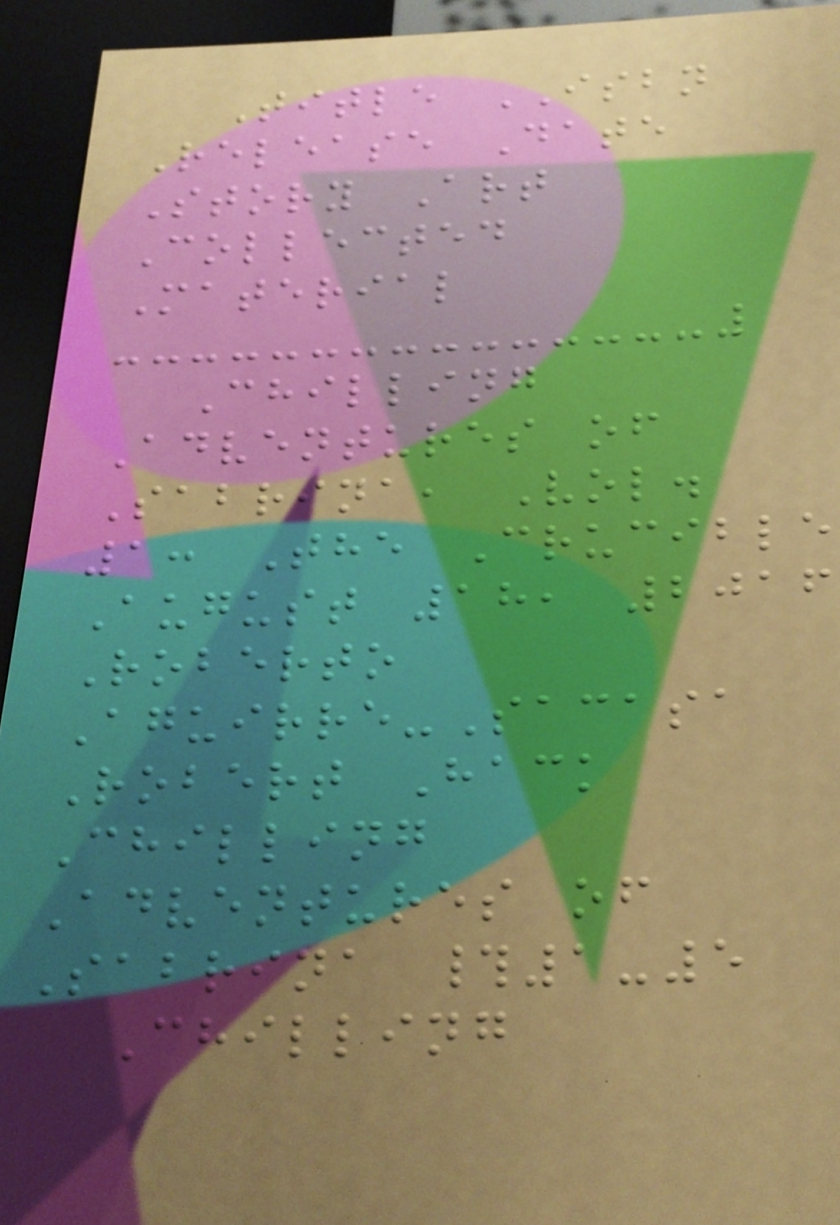Title ISBN
Release Date
Story Art
Collected
Material
Chilling
Adventures of
Sabrina, Vol.
1: The Crucible
August 18, 2016
Roberto
Aguirre-Sacasa
Robert Hack
Chilling
Adventures of
Sabrina #1-5
Chilling
